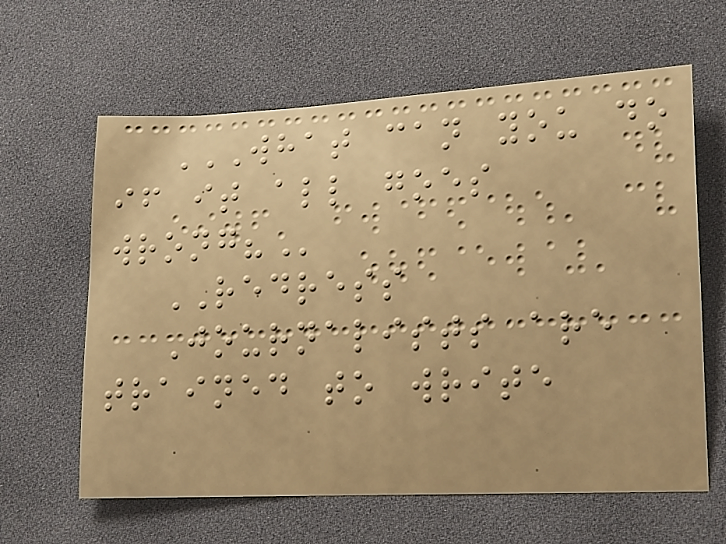WHAT CAN YOU DO
IF IT ALL GOES
WRONG?
REDRESS
Journalists are
trained to write
